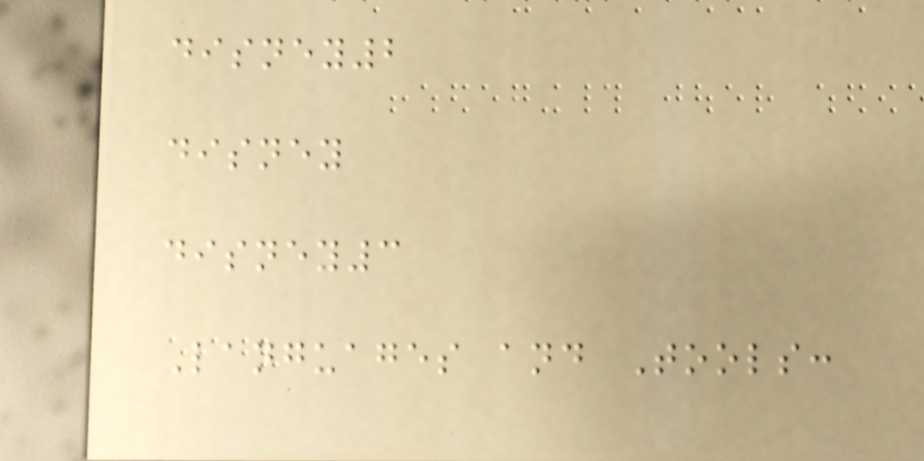disney2
disney
disney3
Languages and Tools:
